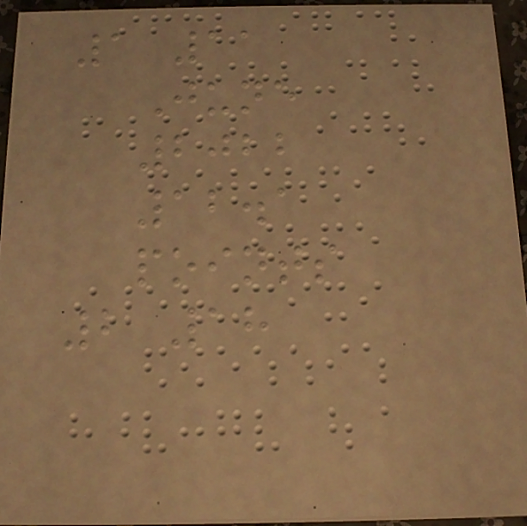1 11
June
2022
12.1
points
2 18
